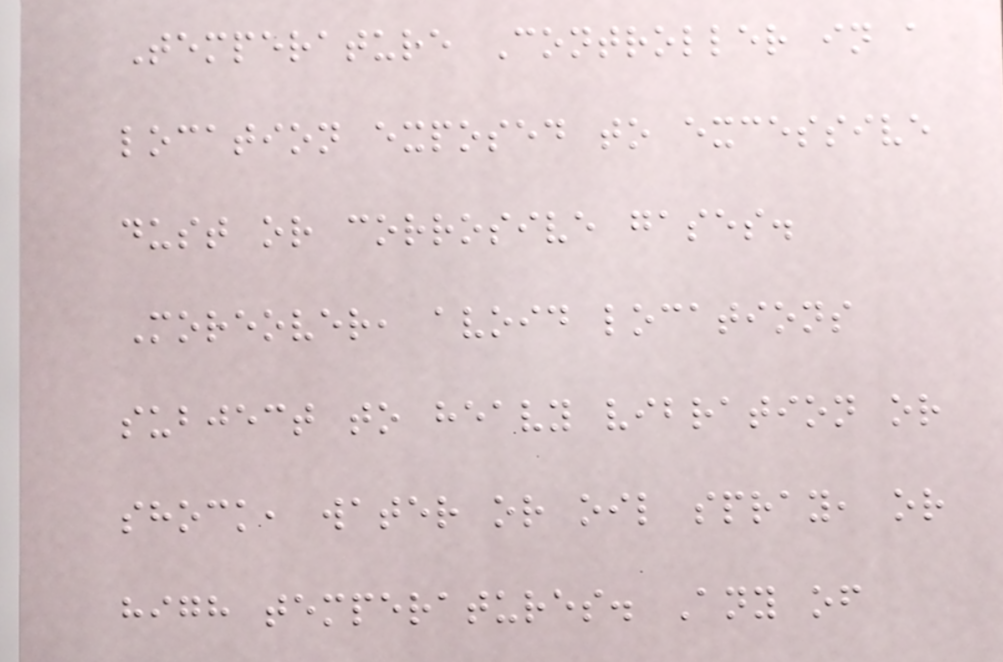Temperature Controller in a
location exposed to excessive
dust or corrosive gases.
Moreover, avoid locations
subject to heavy vibration or
shock, water or oil spray, or
high temperatures. Any of
